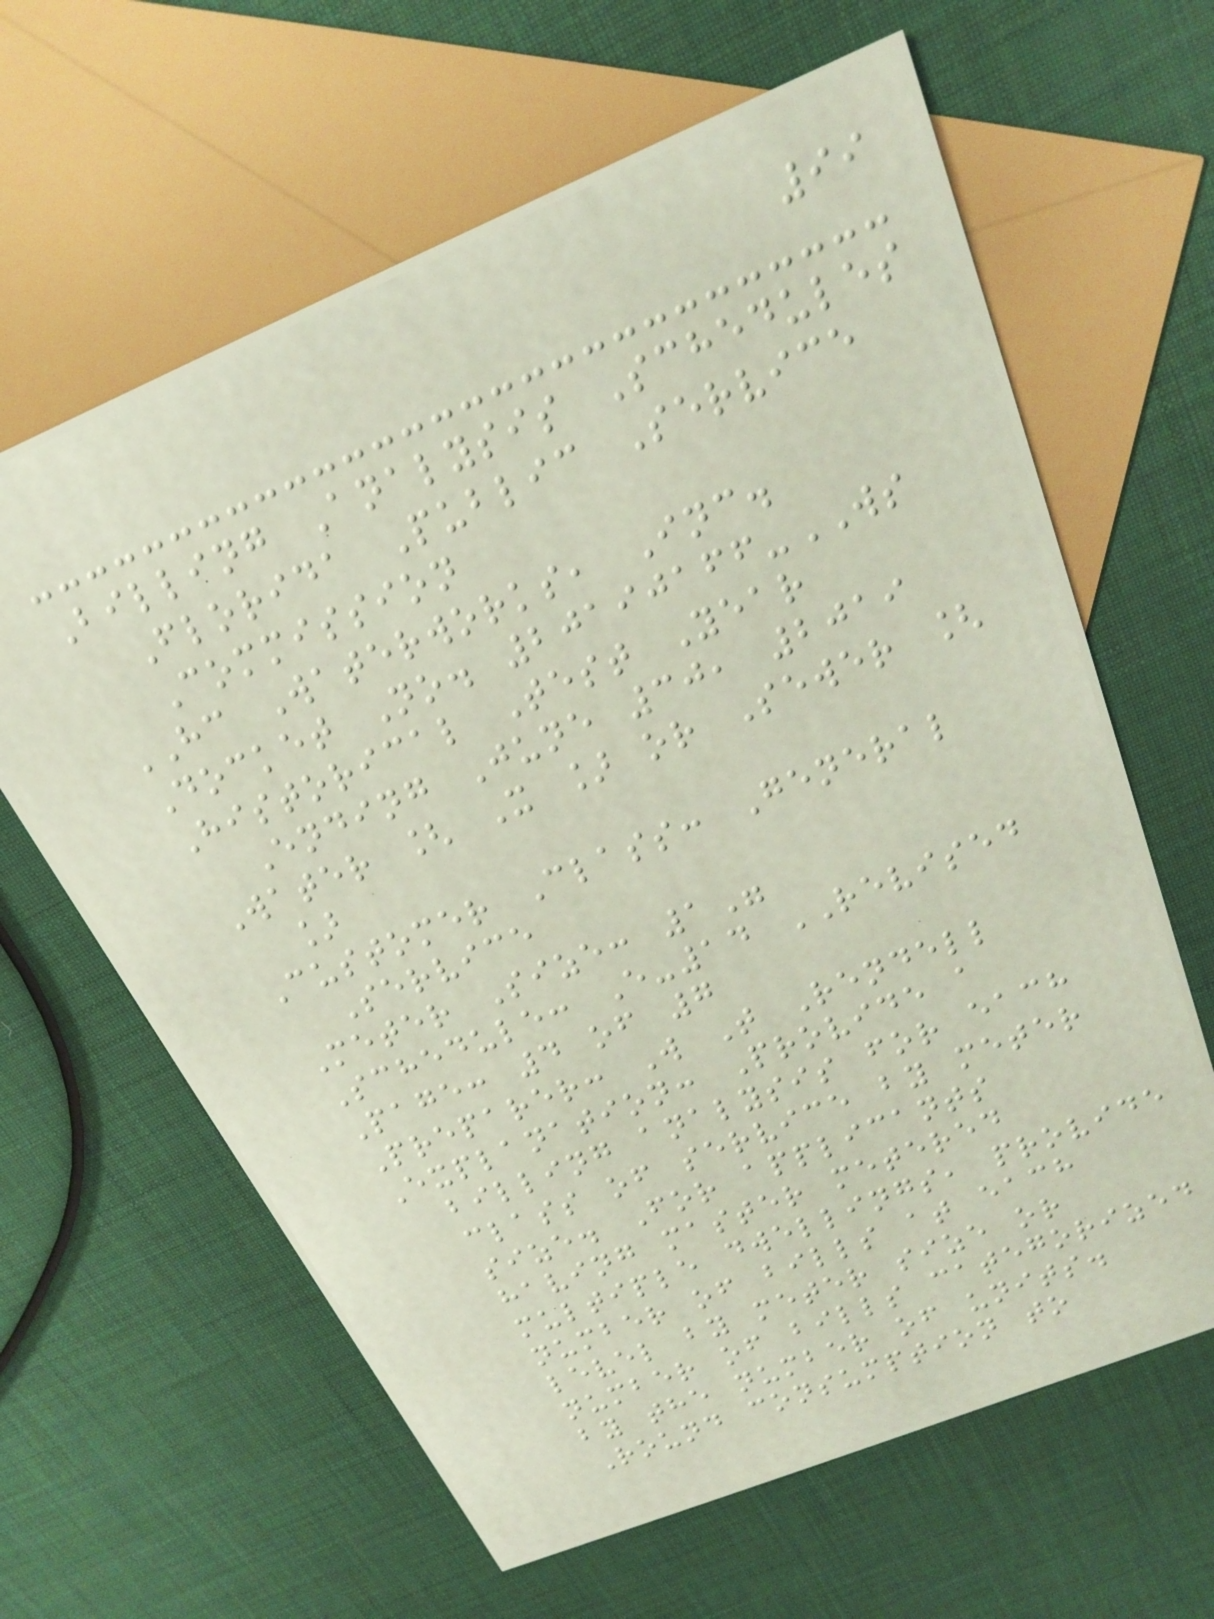99
Billing Analysis Schedules
Florida Public Service
Commission
HC Waterworks, Inc.
Docket No. 20190166-WS
Historical Test Year
Ending June 30, 2019
Water [ X ] or Sewer [
]
Customer Class: General
Service
Meter Size: 1"
Schedule: E-14 REVISED
Page: 4 of 7
Preparer: W T Rendell
Explanation: Provide a
billing analysis for each
class of service by meter
size. For applicants
having master metered
multiple dwellings, provide
number of bills at each
level by meter size or
number of bills categorized
by the number of units.
Round consumption to
